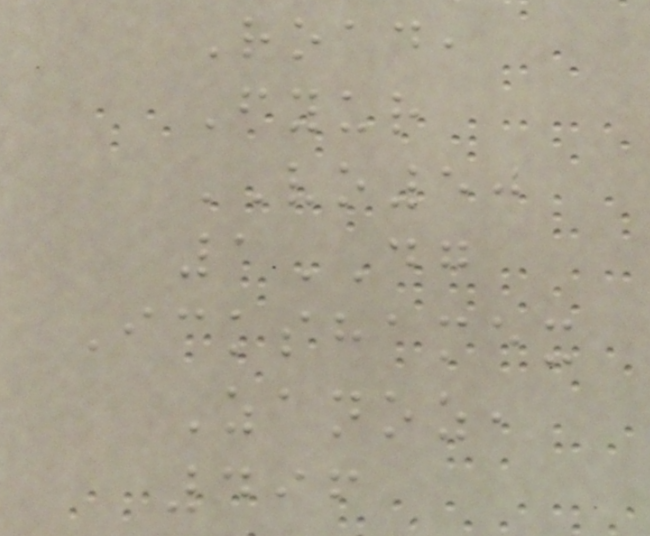Road,
Fyur
VO50
1DG
Ickshamex
Zanoz,
496
